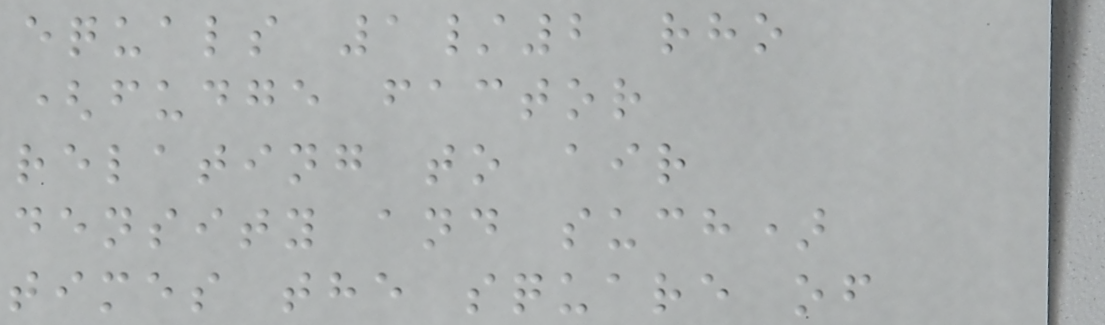equals 1/2 rho
(fudge factor
relating to air
density and such)
times the square of
